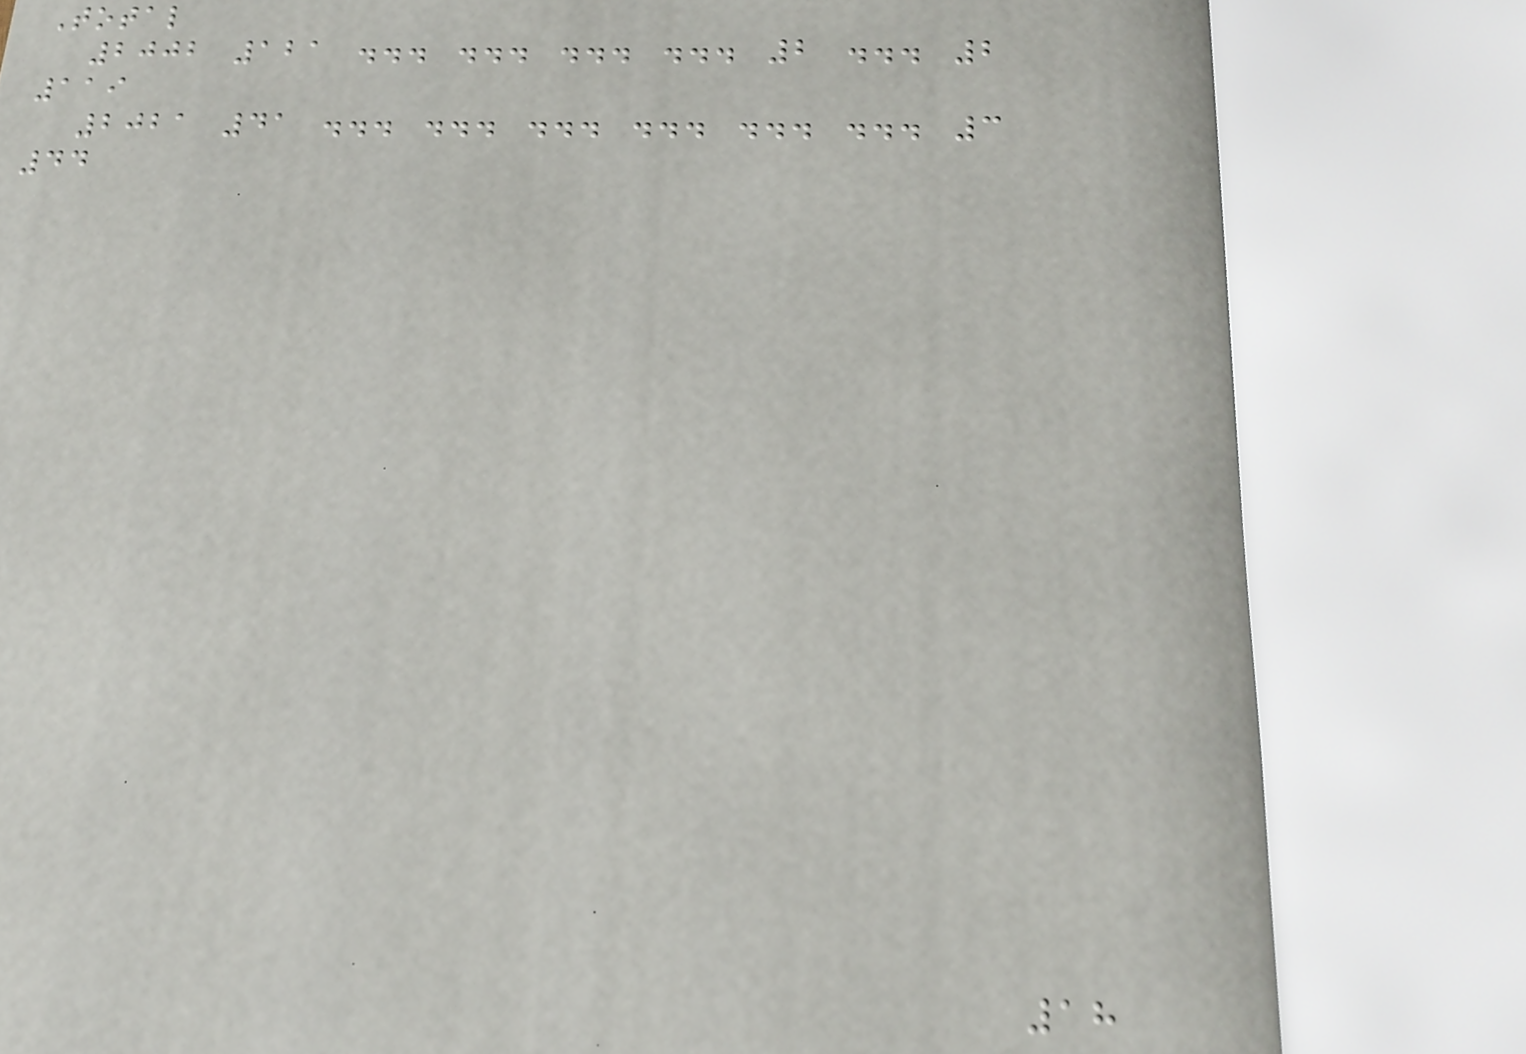Total
2002 121 ... ... ... ... 2 ... 2
119
2021 41 ... ... ... ... ... ... 3
44
18
